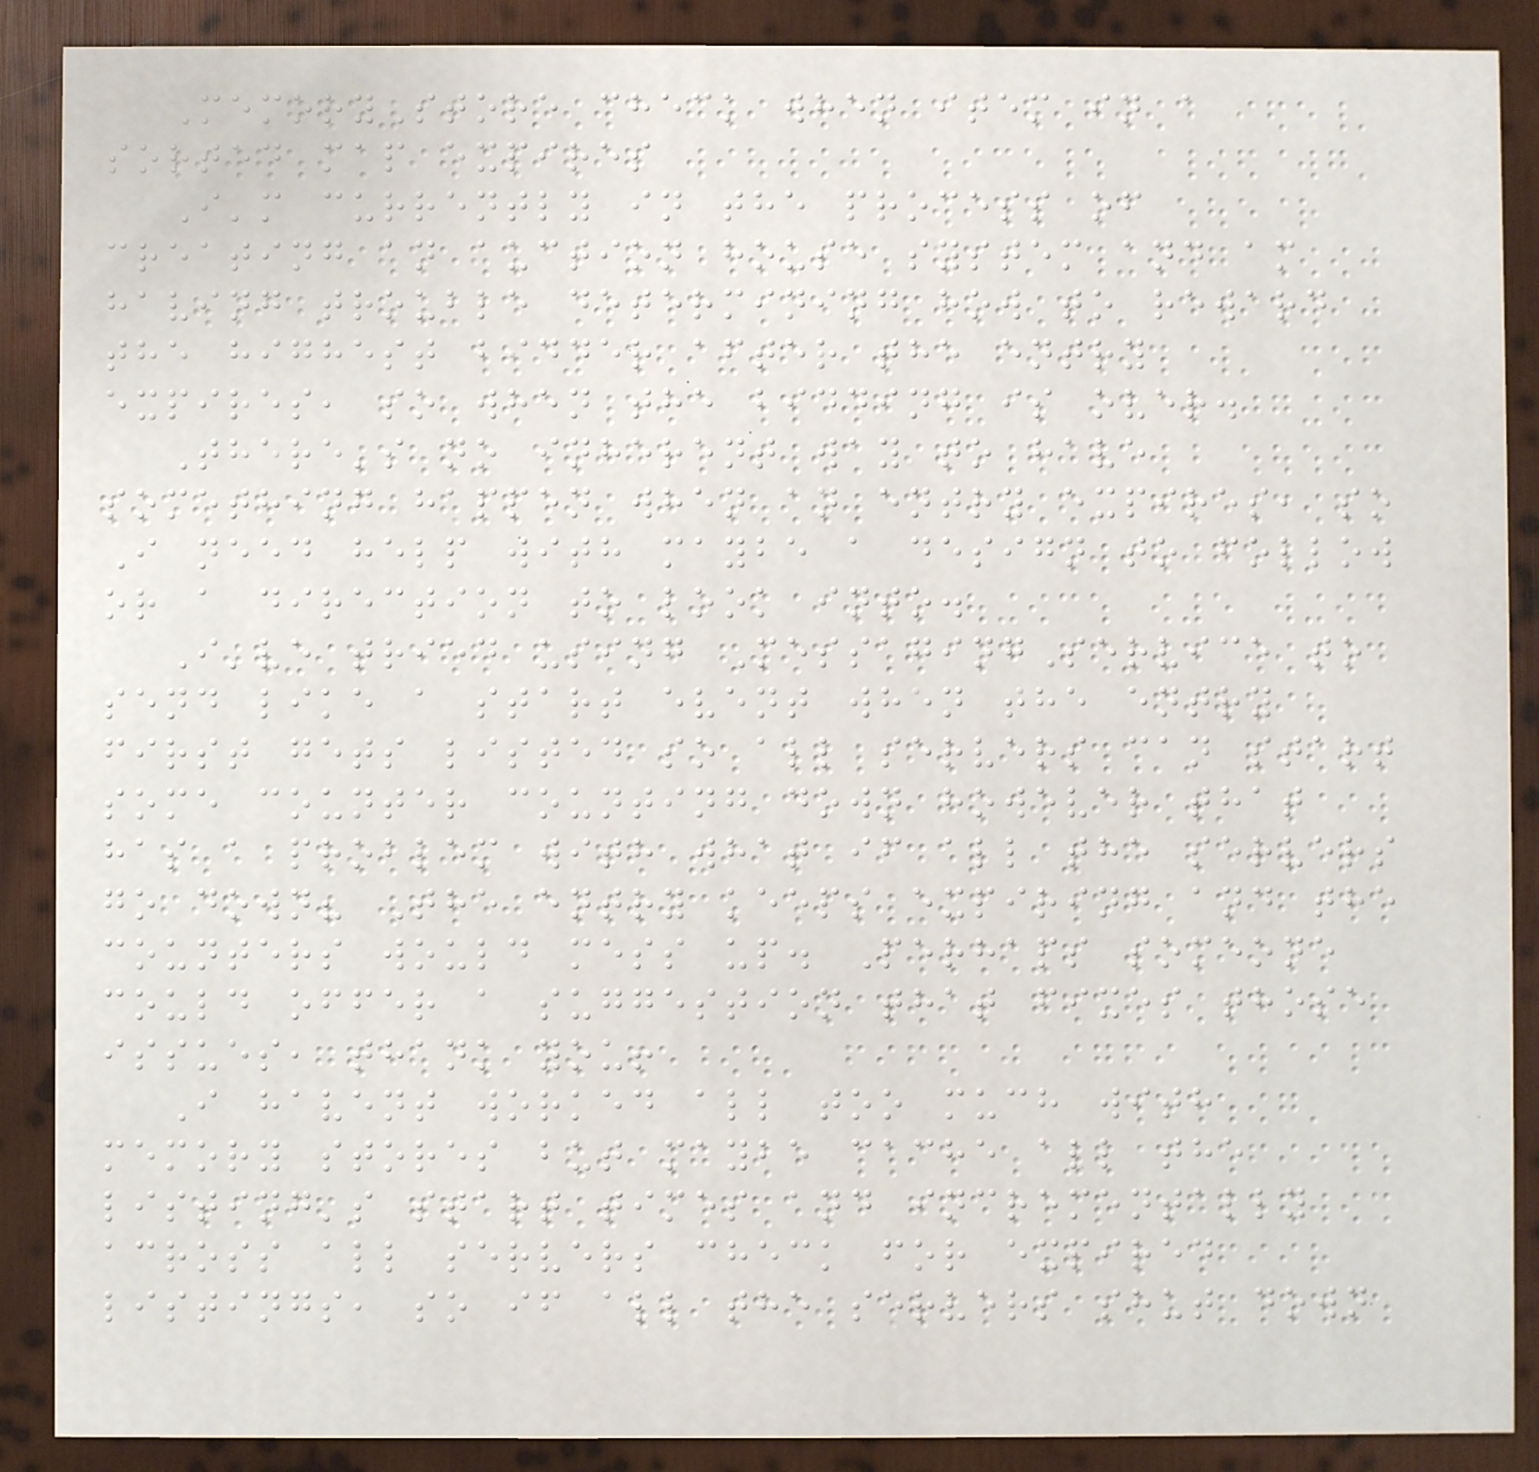MemoryStore check when item in a
sorted map expires
I'm currently in the process of
creating an auction house system and am
having trouble determining how to reward
the highest bidder after the entry
expires, so when the bidding is over.
There's no inherent way to have
something happen when an entry expires, so
I need help with maybe a design to follow
or a direction to look into.
I've tried using MessagingService to
send like a start event when the entry
first gets listed so all servers can start
some counter counting down however that
has a problem with what if all the servers
go down? The entry keeps expiring and the
counters would mess up. Perhaps someone
could offer a suggestion that fixes those
issues, thank you!
I havent worked all too much with
memory stores but maybe cache all the
listing's start times and incrementally
across all servers check for expired
listings, so if all the servers shut down
